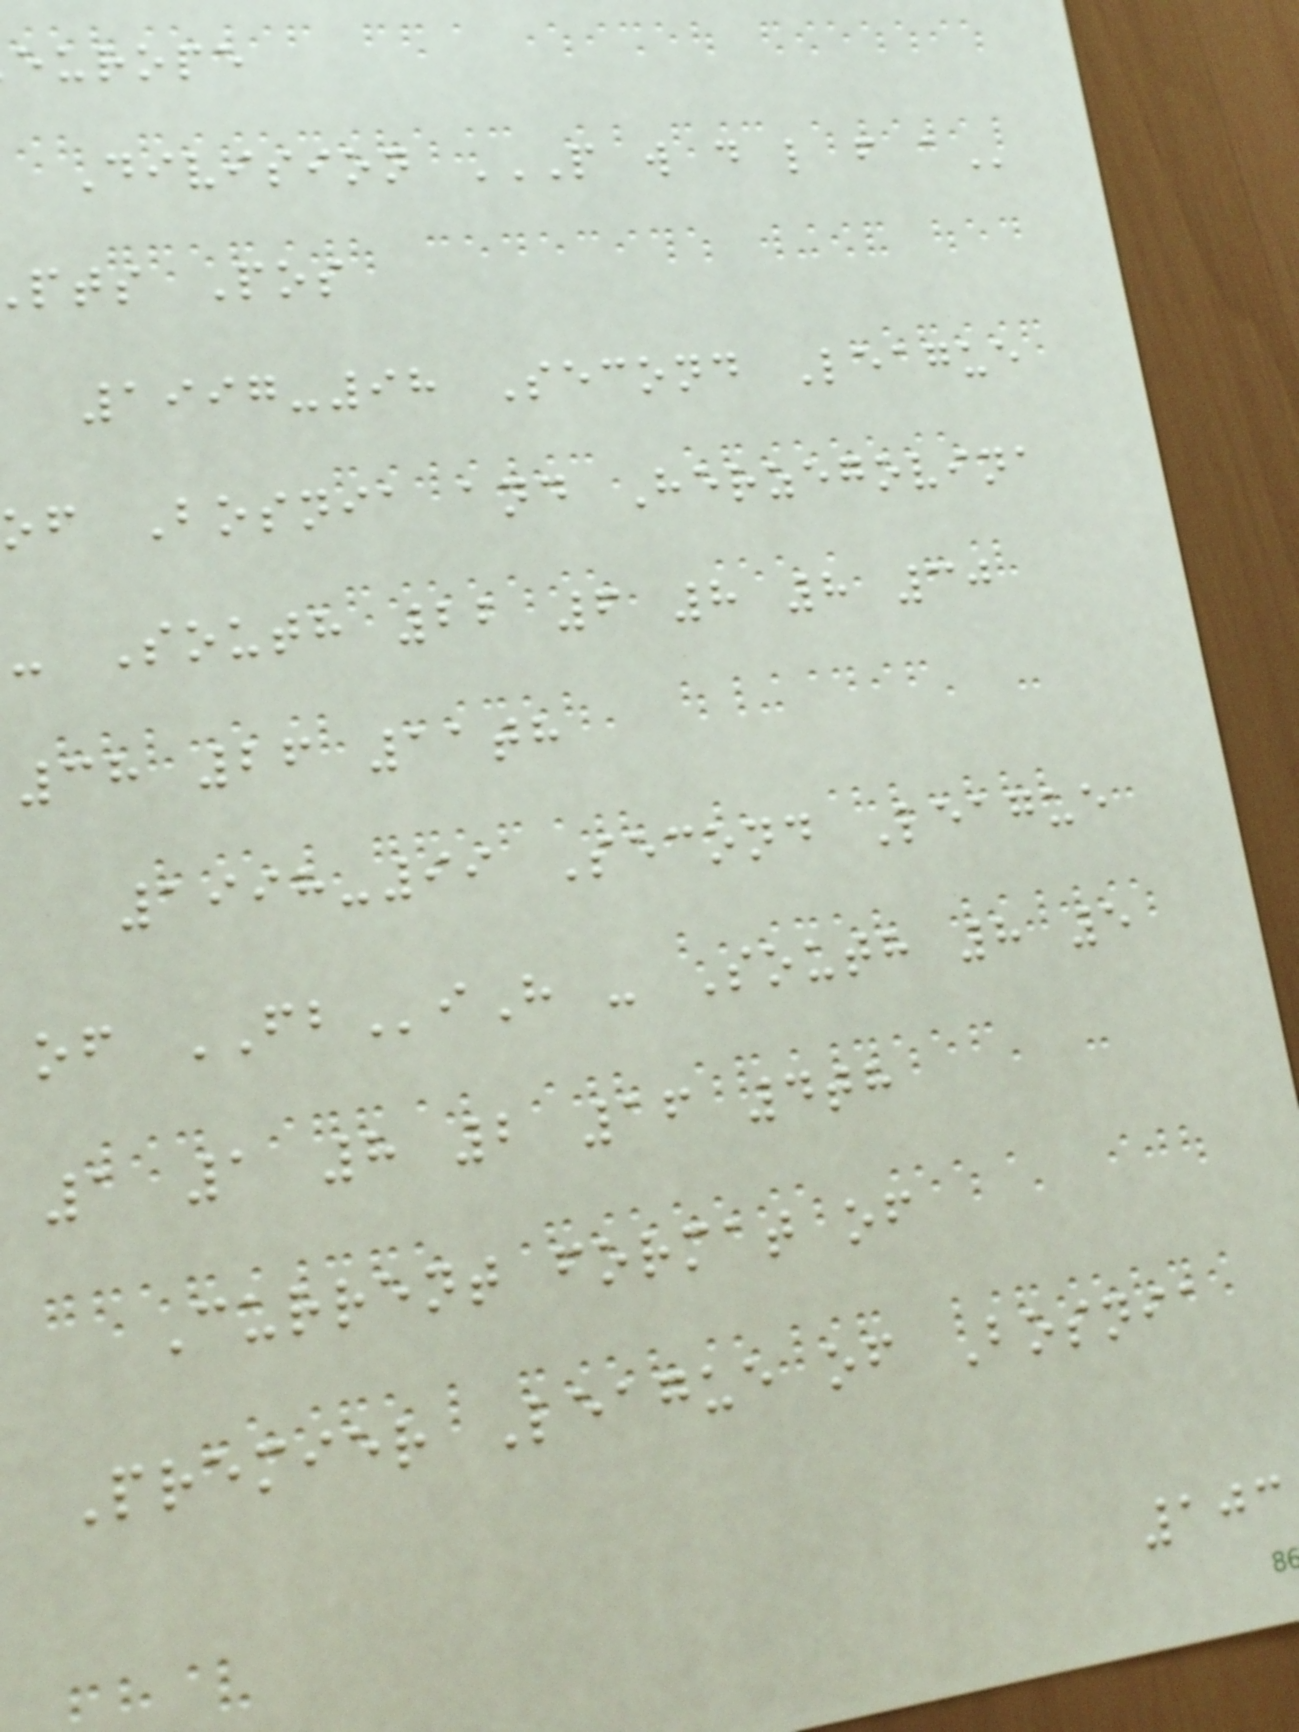europe
Division P W D L F A
pts Pos
1997-98 Second League
of Bosnia and Herzegovina
- South 22 6 8 8 30
38 26 11th
1998-99 Second League
of FBiH - South 8 5
1 1 8 2 16 4th
Current format of
Premier League of Bosnia
103
